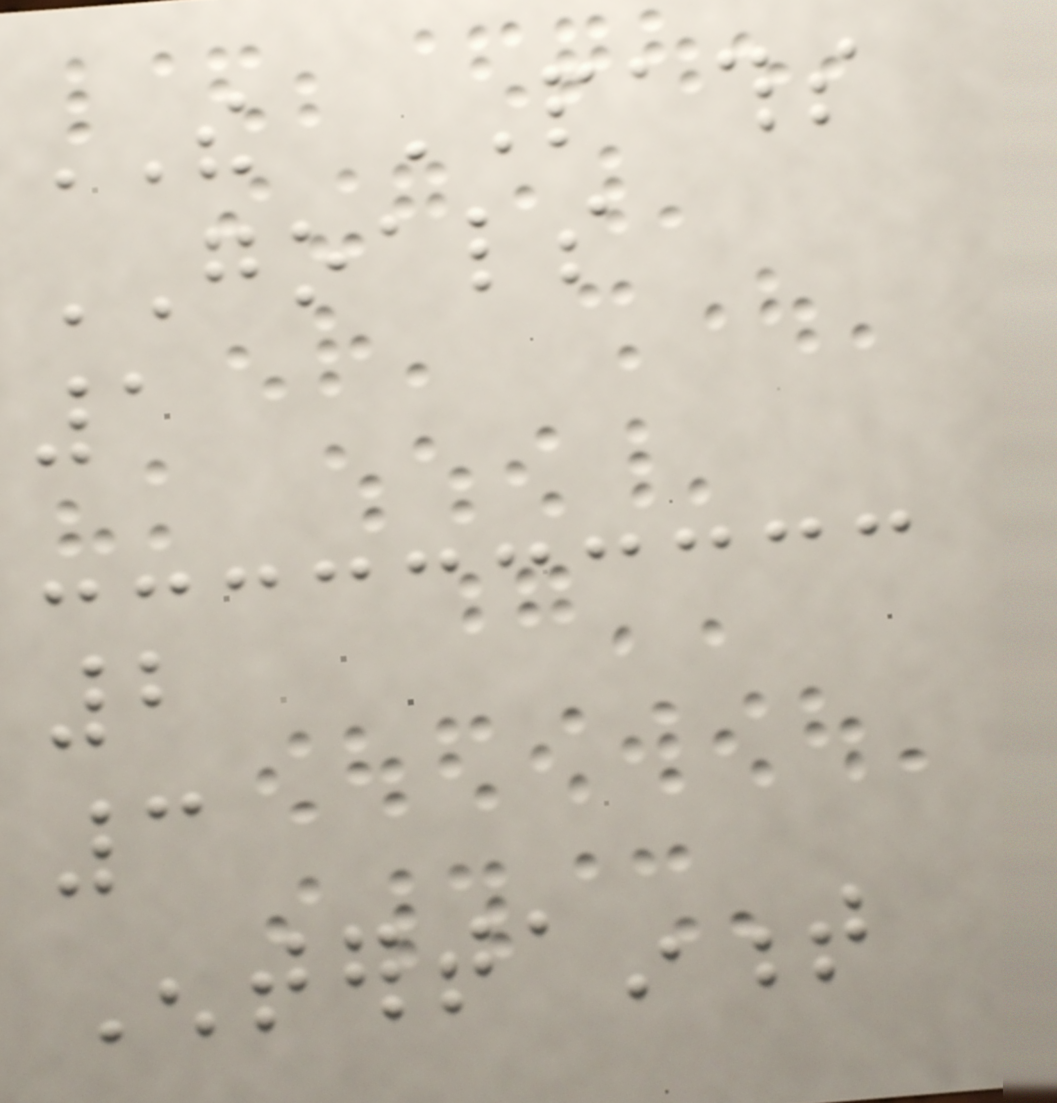THE PATHS
GOALS
1
2
3
Entertainment
